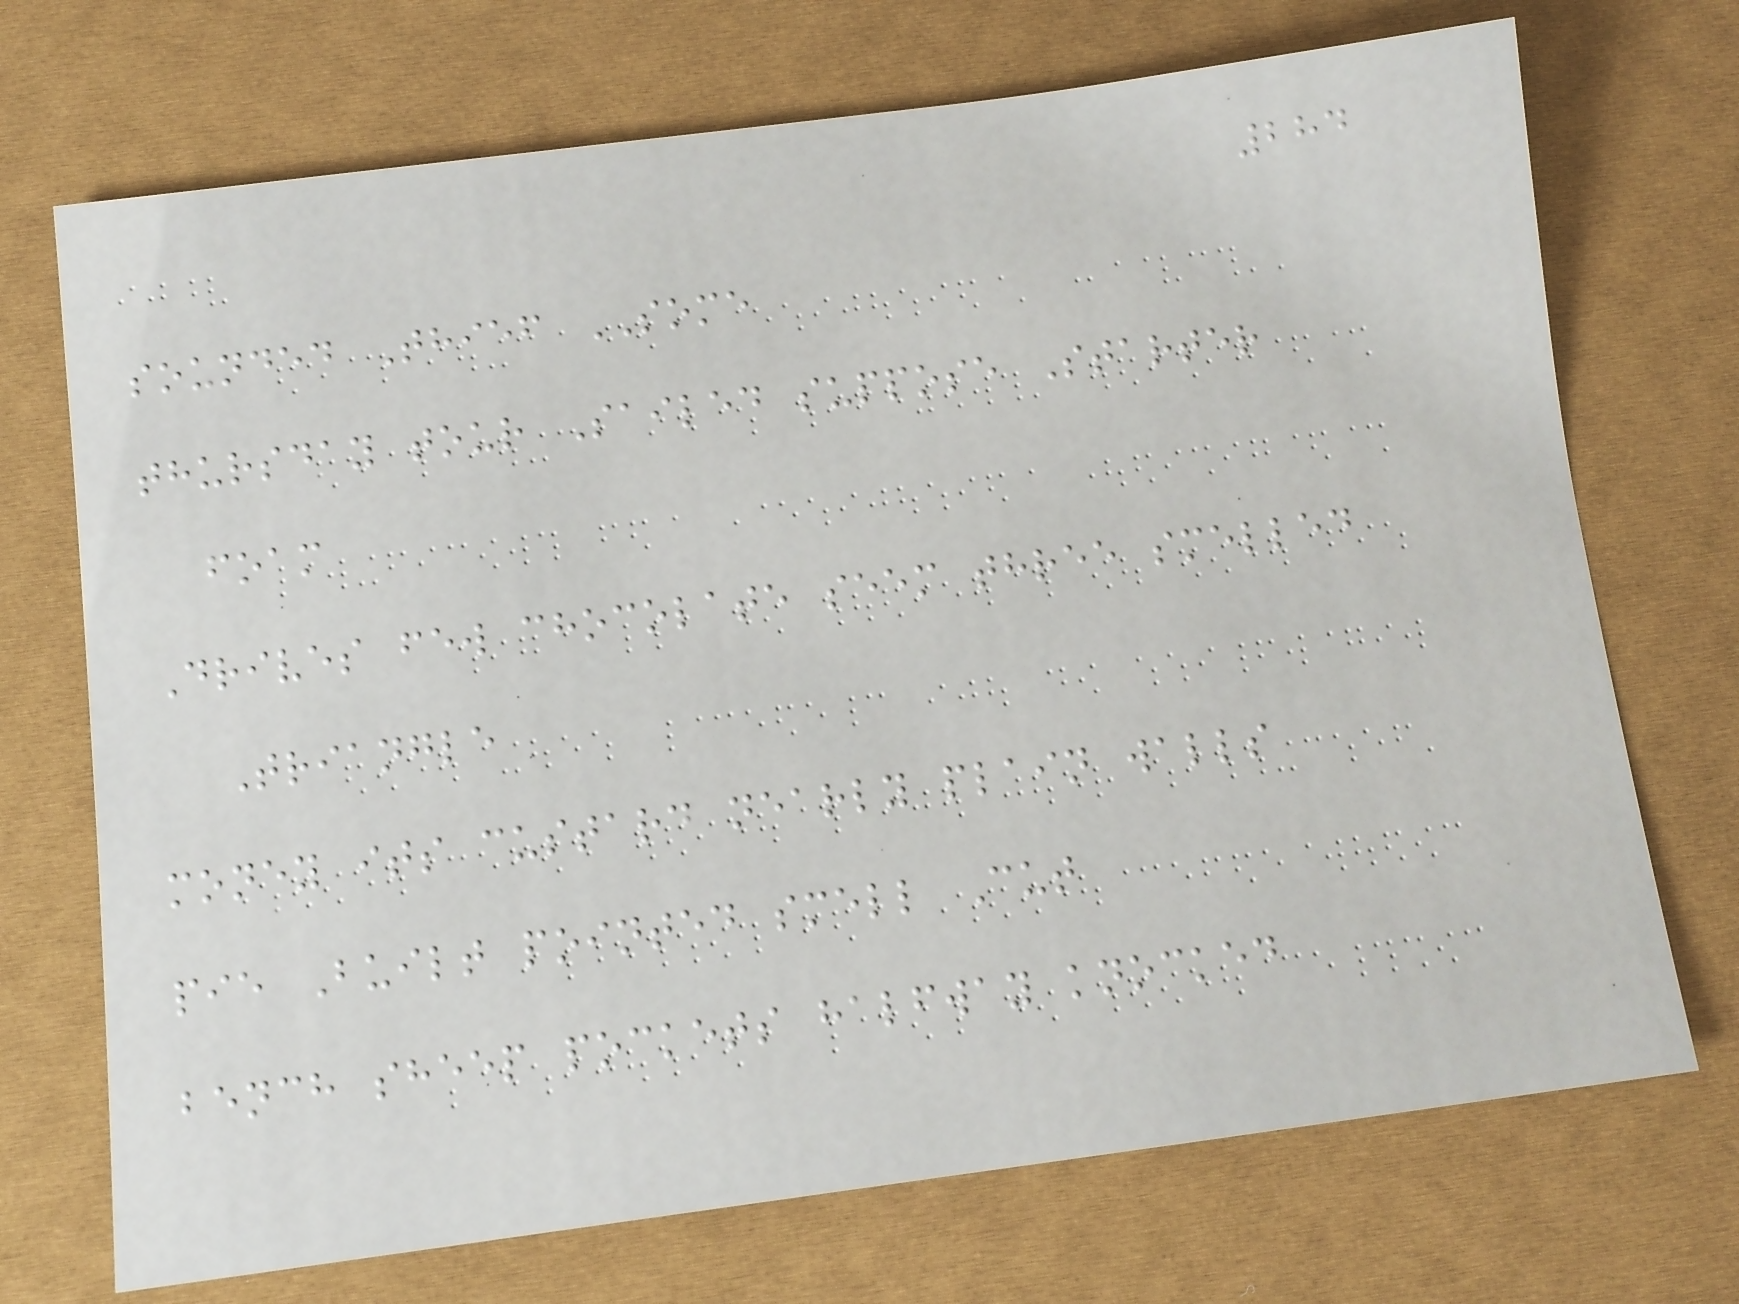284
sounded Thief SOME
thursday tour Sailed suppose Starter
foam
Drives few chocolate seem three smelled
Triangle
money its custard nearly plain walls
pie Built pointed smell Cut
bench sheep pockets halfway knocked
